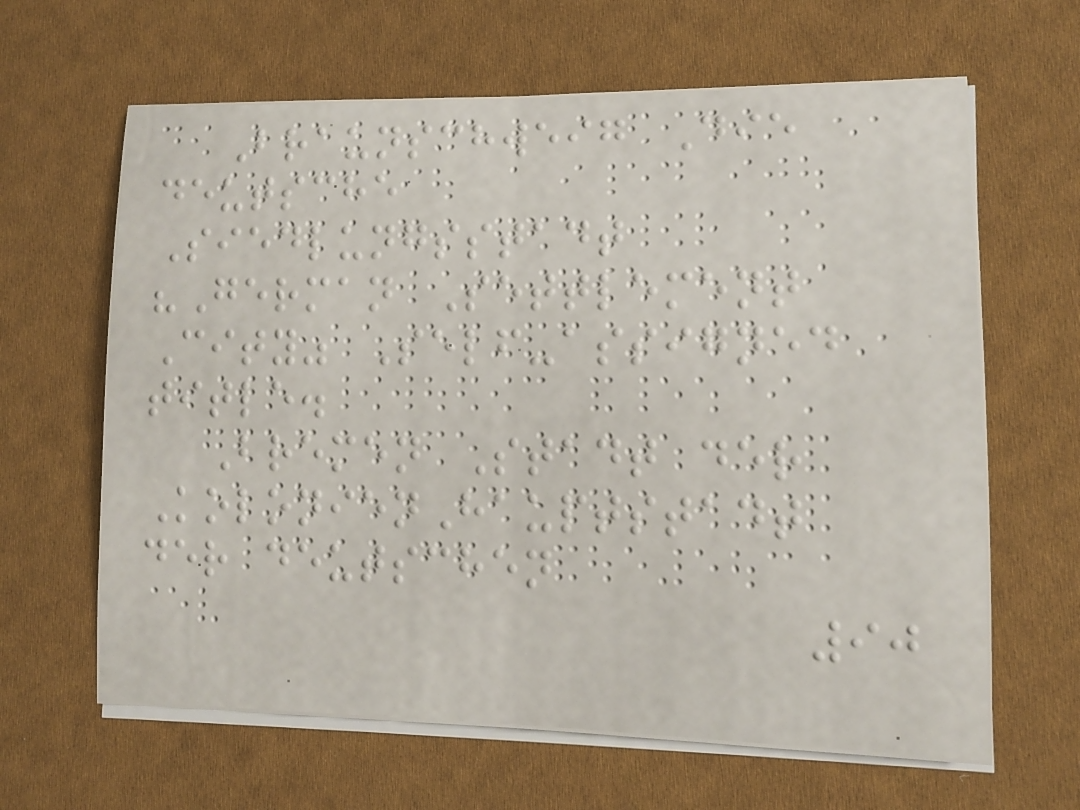Braunschweig Die
deutsche
Siedlungsstadt
"German Settlement
City" Self-assigned
title.
Bremen Stadt der
KolonienHauptstadt
der deutschen
90
